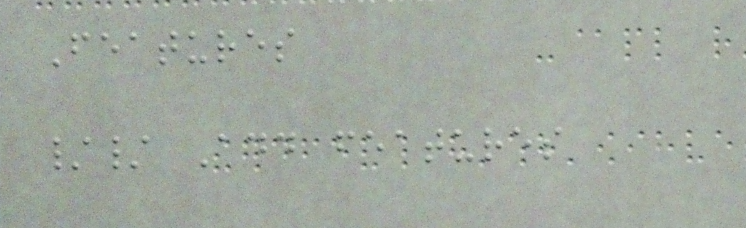Features
// Add features
